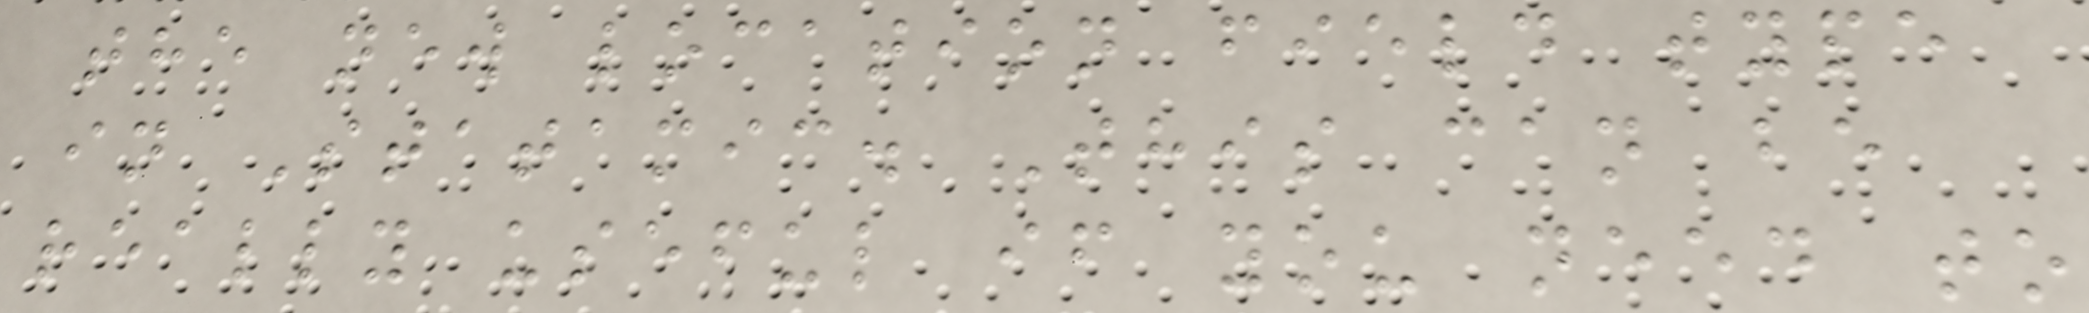the new location field type
in Statamic. This can be
really useful if you need to
